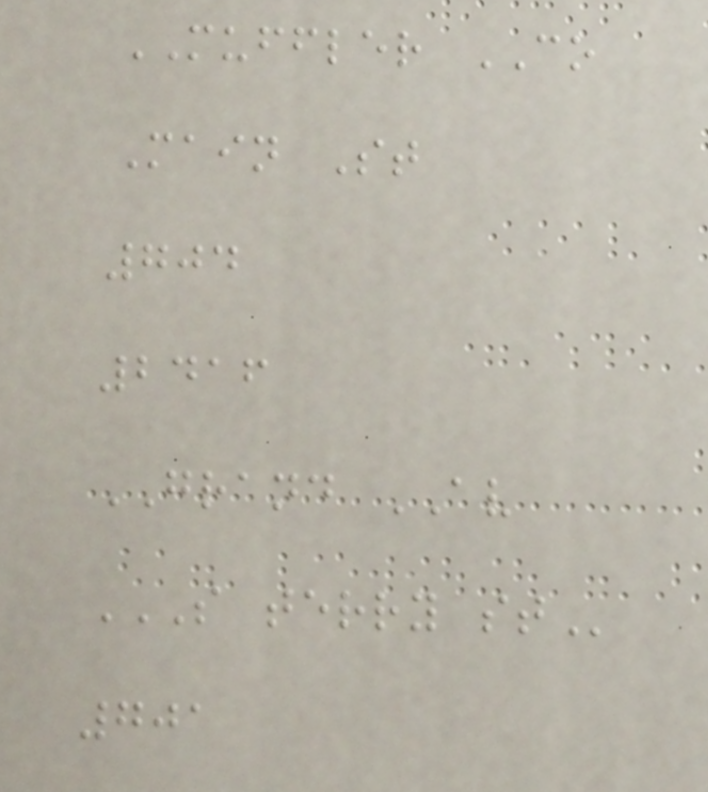MUFFLER CO
Main St
704
2416
GRAND AV
S TERRY ST
701
